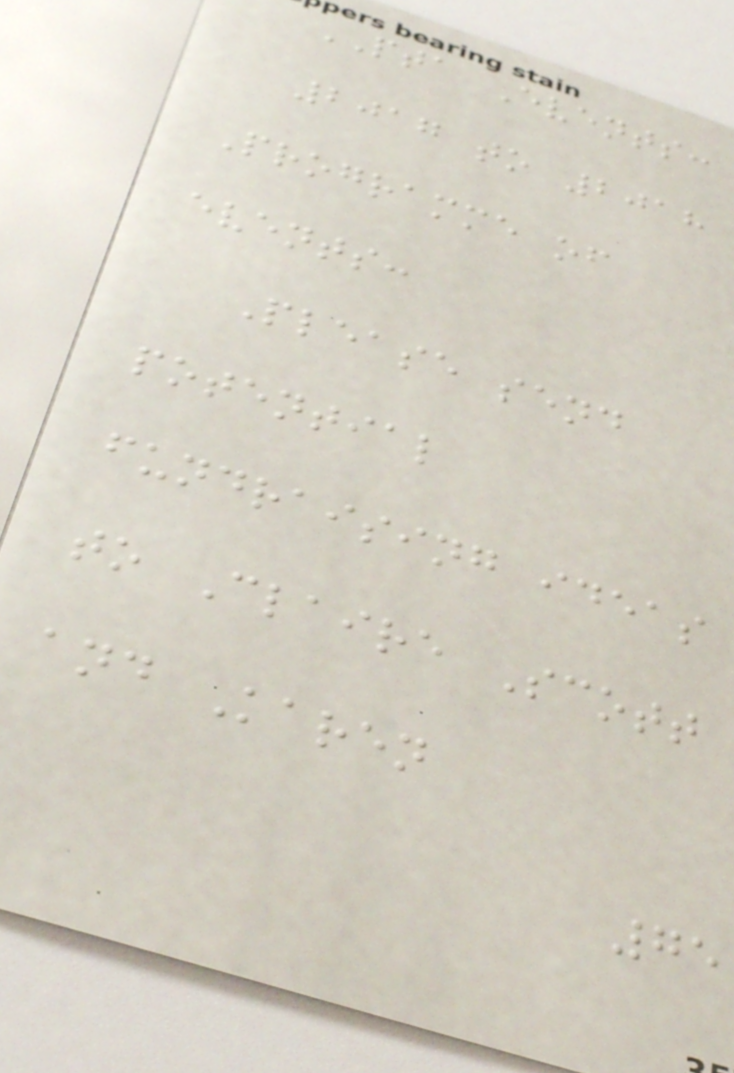PTA Events:
2017 to 2018
Programme of
events:
Please send
potential
fundraising ideas
to Claire Scott
and Karen
75
